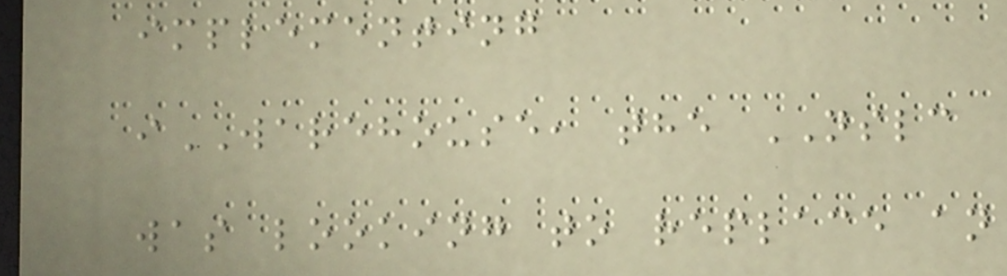implementing
iWAREHOUSE, the NSLC
was looking to replace an
